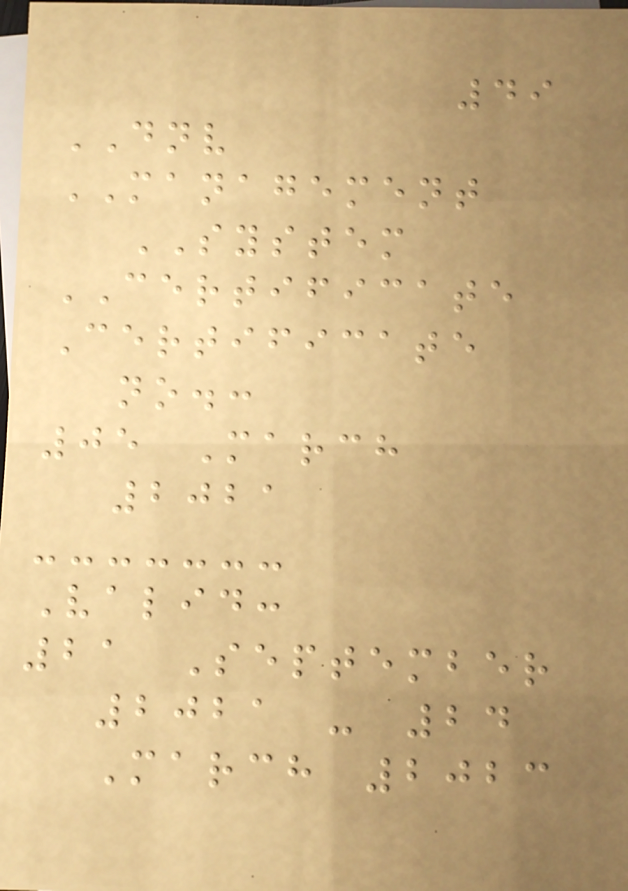49
DNV
MANAGEMENT
SYSTEM
CERTIFICATE
Certificate
no.:
05 March
2021
Valid:
21 September
2021 - 24
March 2023
